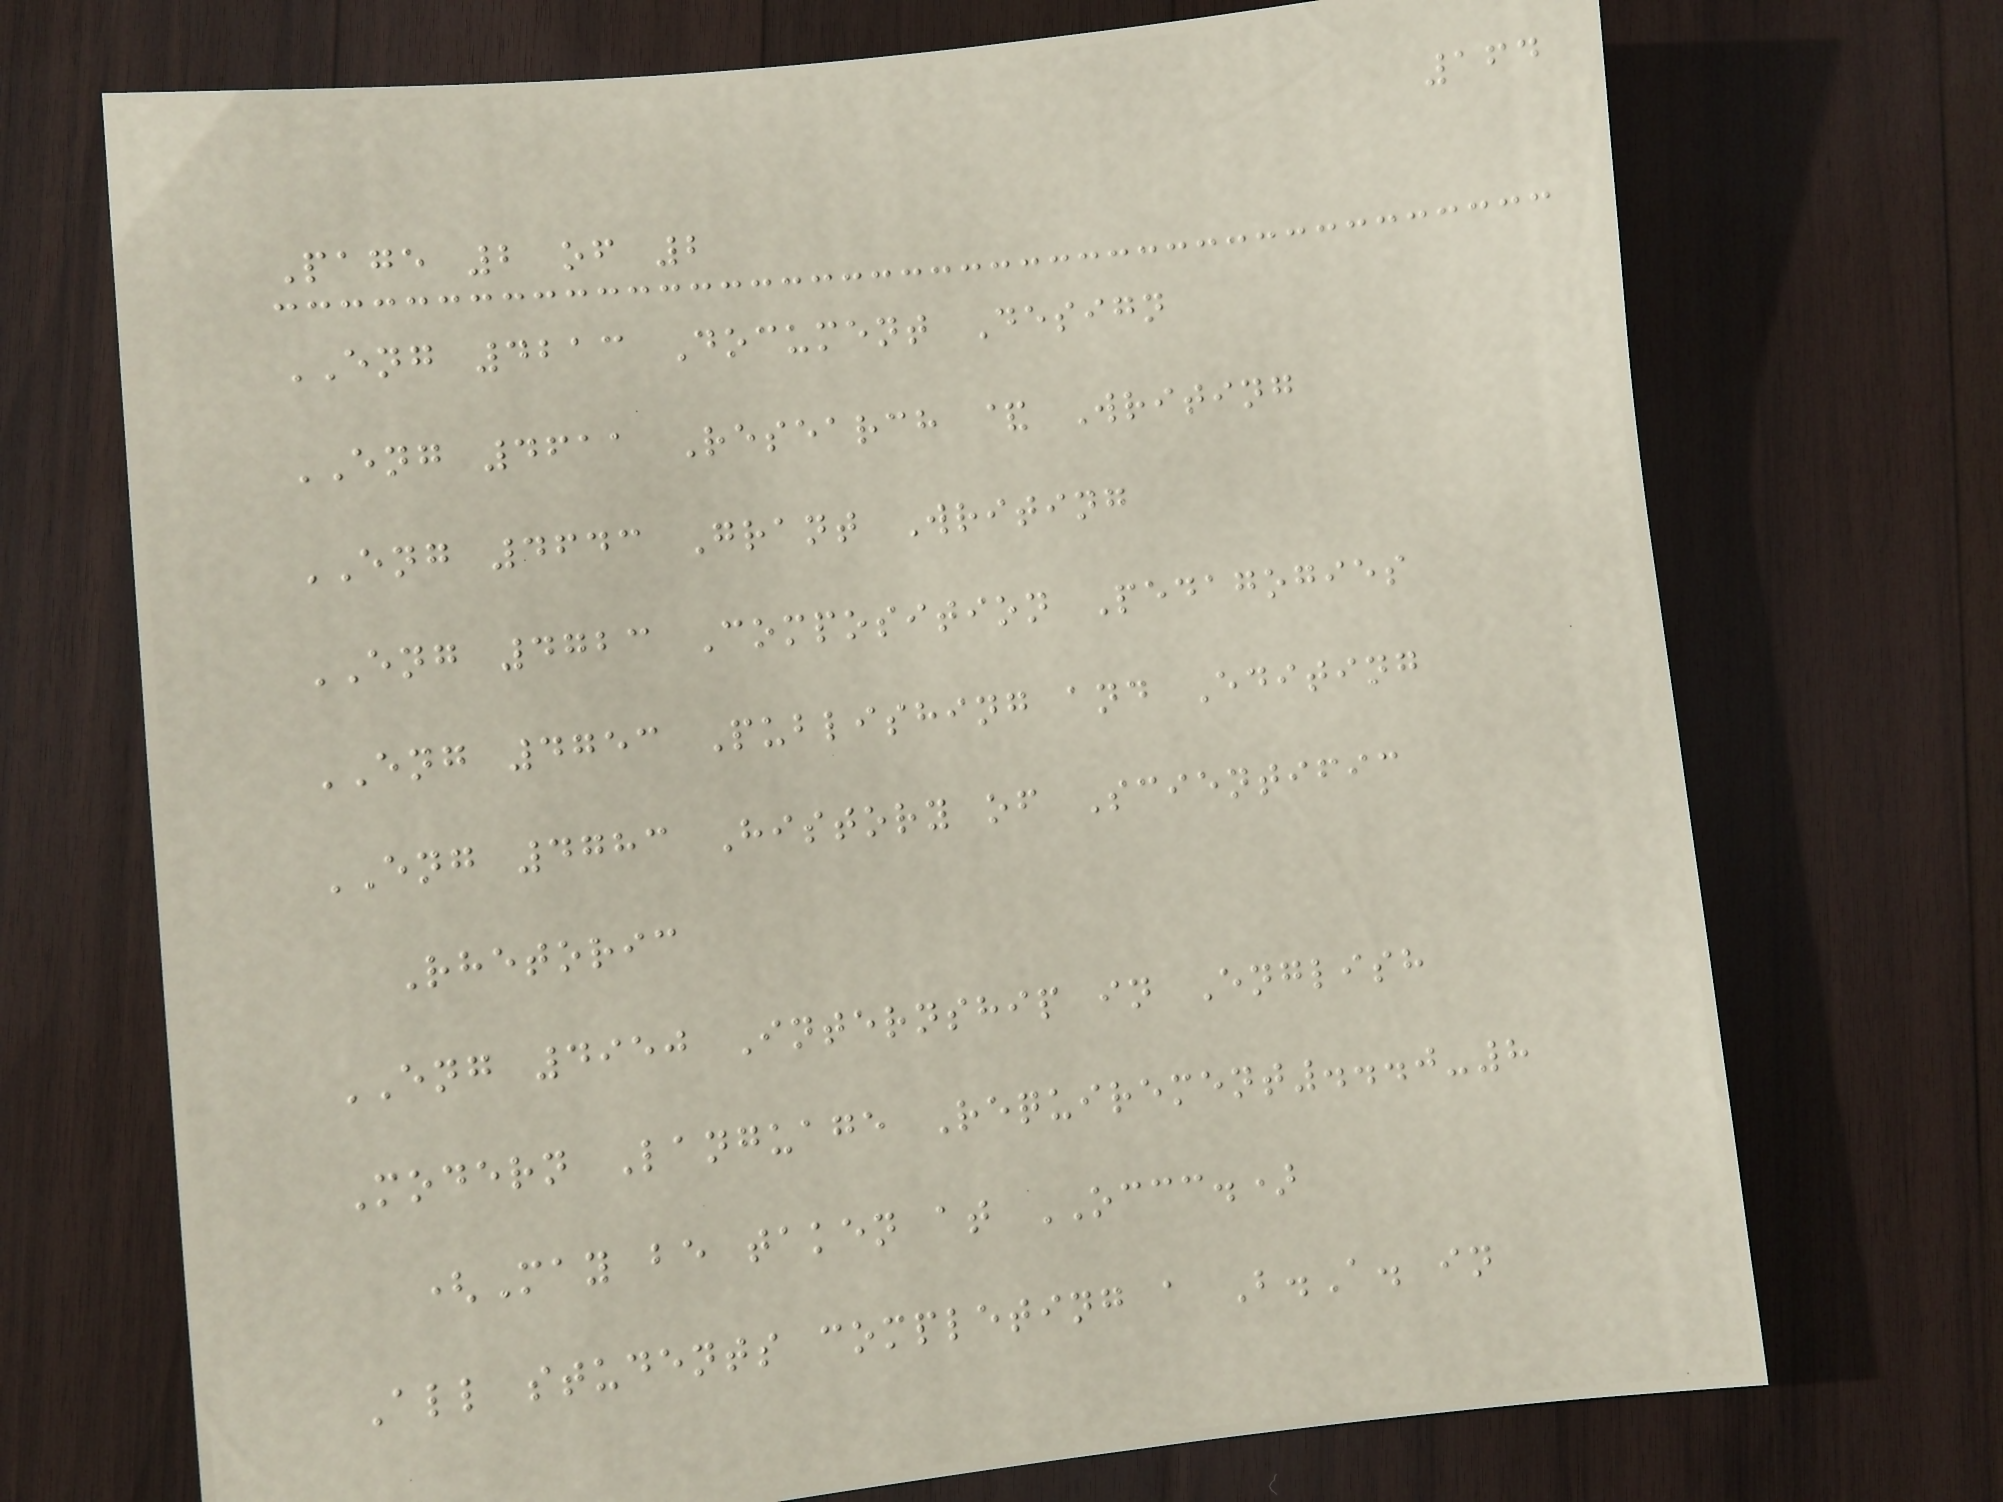164
Page 2 of 2
ENG 4213 Document Design
ENG 4611 Research & Writing
ENG 4643 Grant Writing
ENG 4723 Composition Pedagogies
ENG 4753 Publishing and Editing
ENG 4783 History of Scientific
Rhetoric
ENG 4950 Internship in English
Modern Language Requirement...0-8
(May be taken at OCCC.)
All students completing a B.A. in
